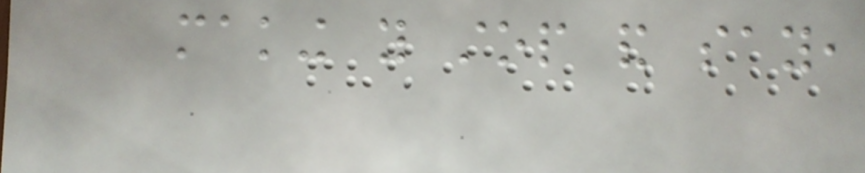making you stop and say,
